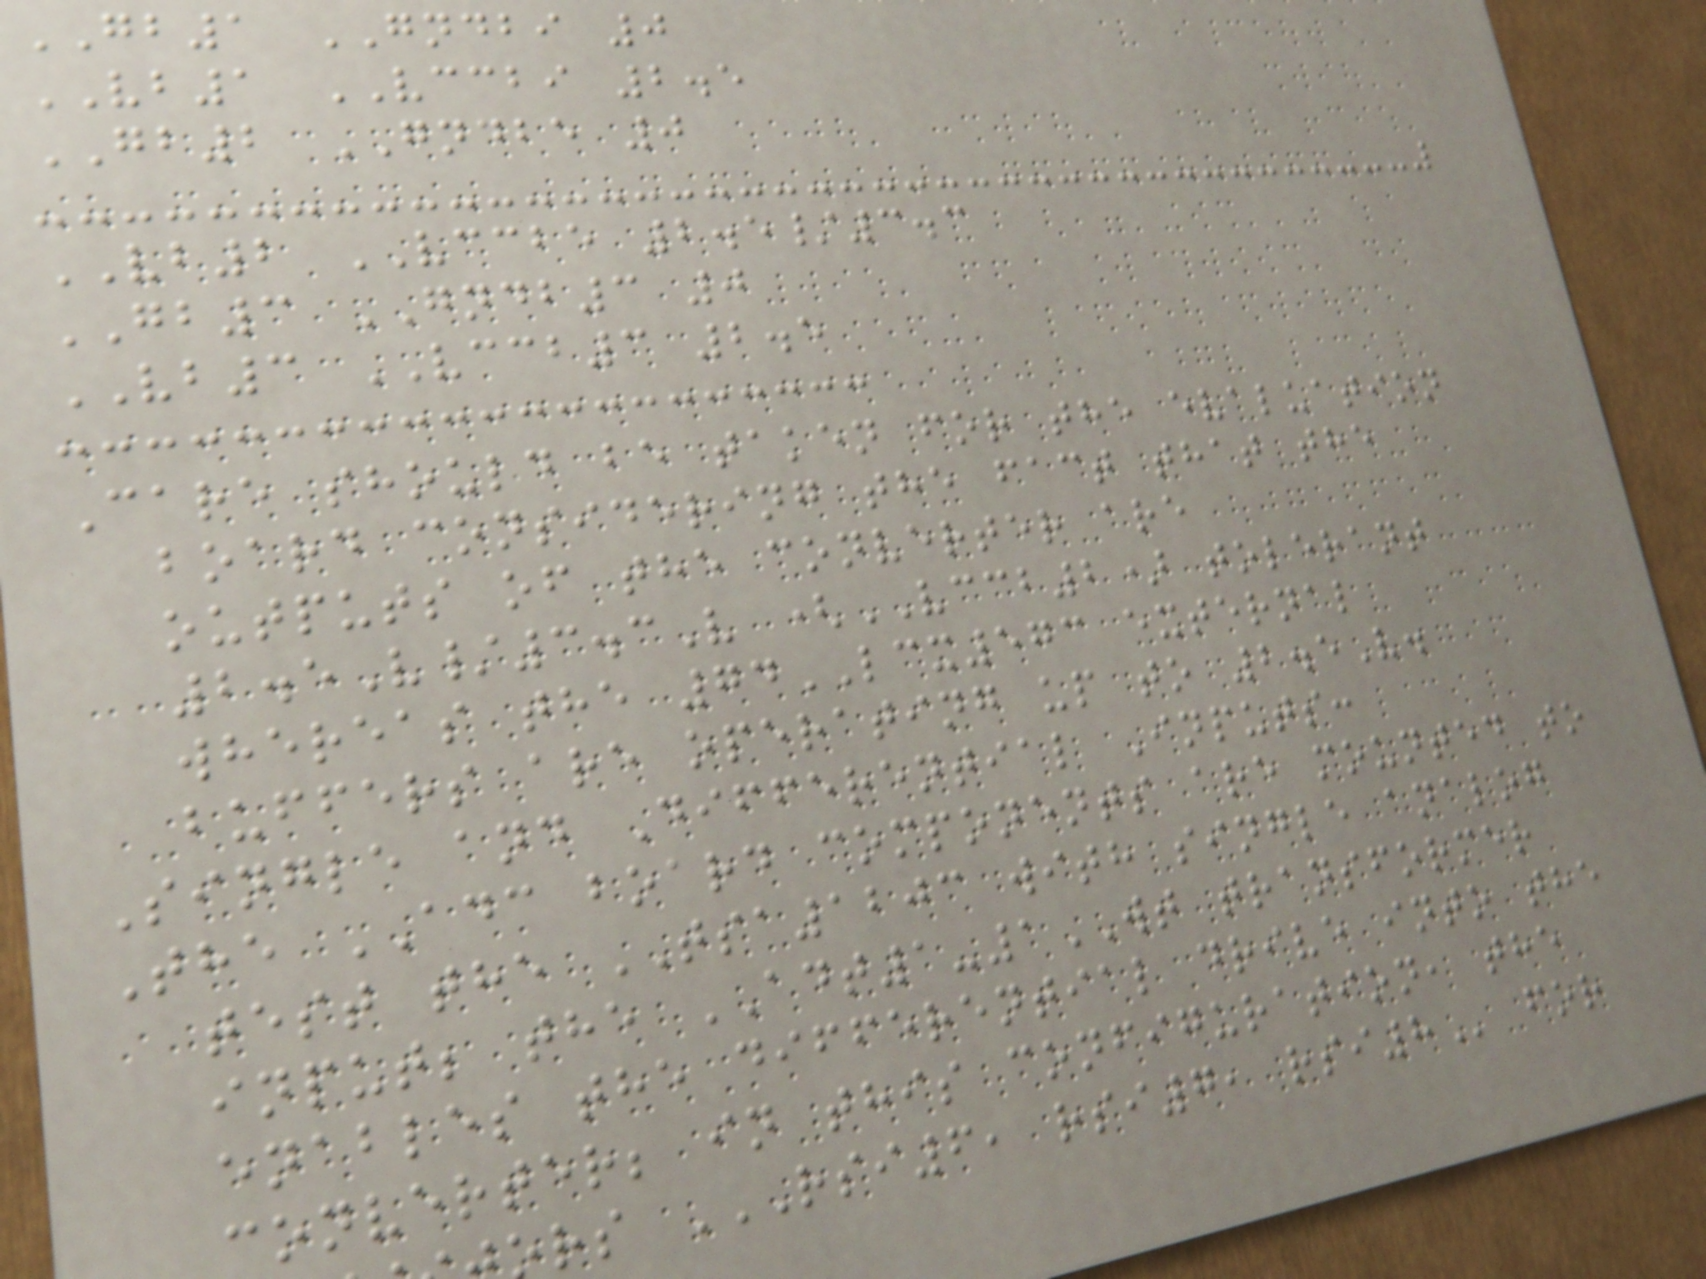GB1 GNDBI 0
VB1 VCCBI 2.5
GB2 GNDBE 0
VB2 VCCBE 2.5/3.3
GB3 GNDB3 0
VB3 VCCB3 2.5
Care should be taken for the evaluation
board considering the fact that the
outputs of the converter are
2.5V/3.3V (VCCB2) tolerant
whereas the 74LCX573 external
buffers are operating up to 2.5V.
Single and Differential Inputs:
The ADC board components are mounted to
test the TSA1203 with single analog
input; the ADT1-1WT transformer
enables the differential drive into the
converter; in this configuration, the
rs RSI6, RSI7, RSI8 for
